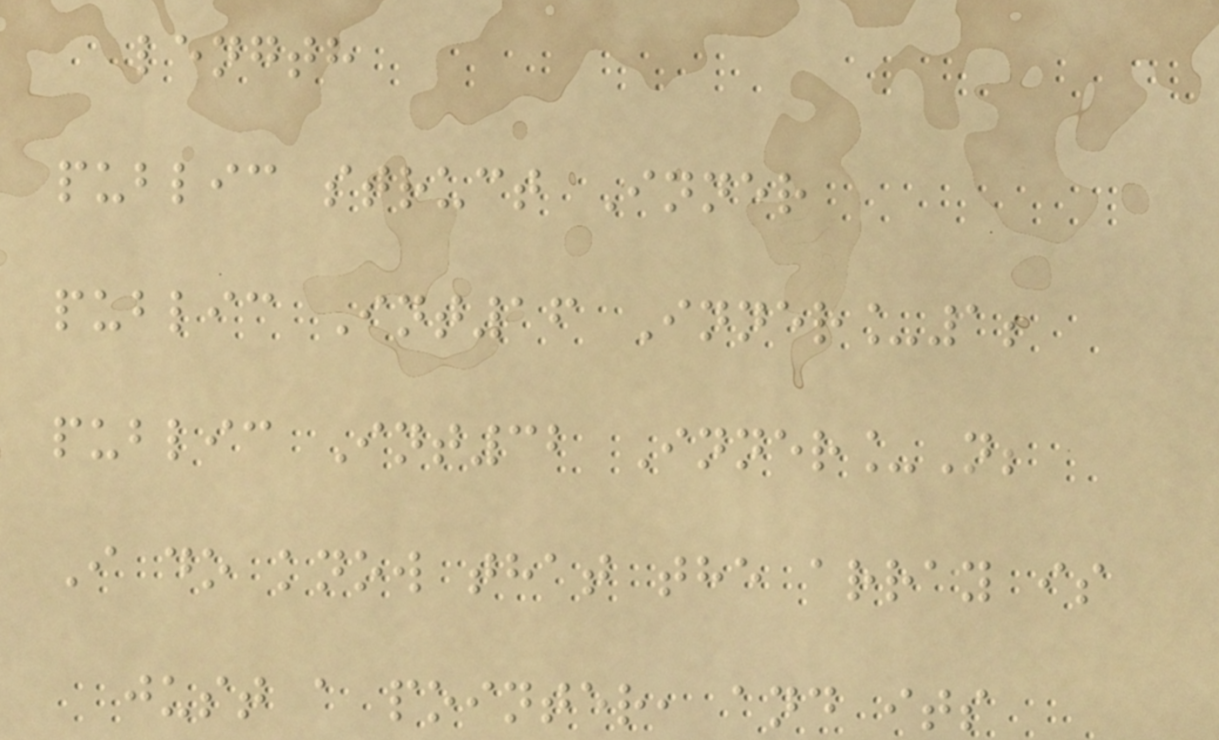length
public struct Inner
public Int16 Inner_1;
public Int32 Inner_N;
I do know that the array is
just a pointer, and its
